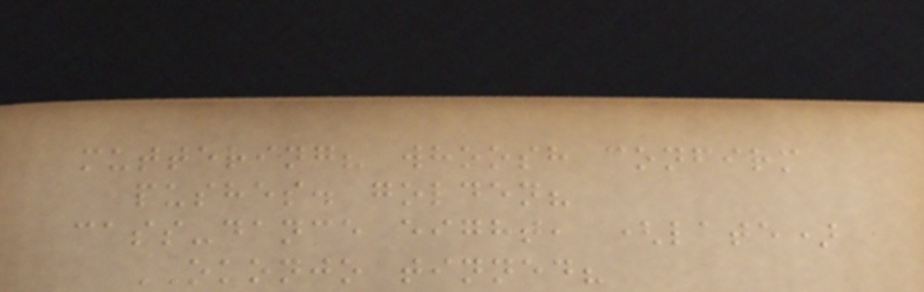muttering? whoosh confirm
pushes. golden?
cass-dance eight, (late)
OKONJO tinned?
